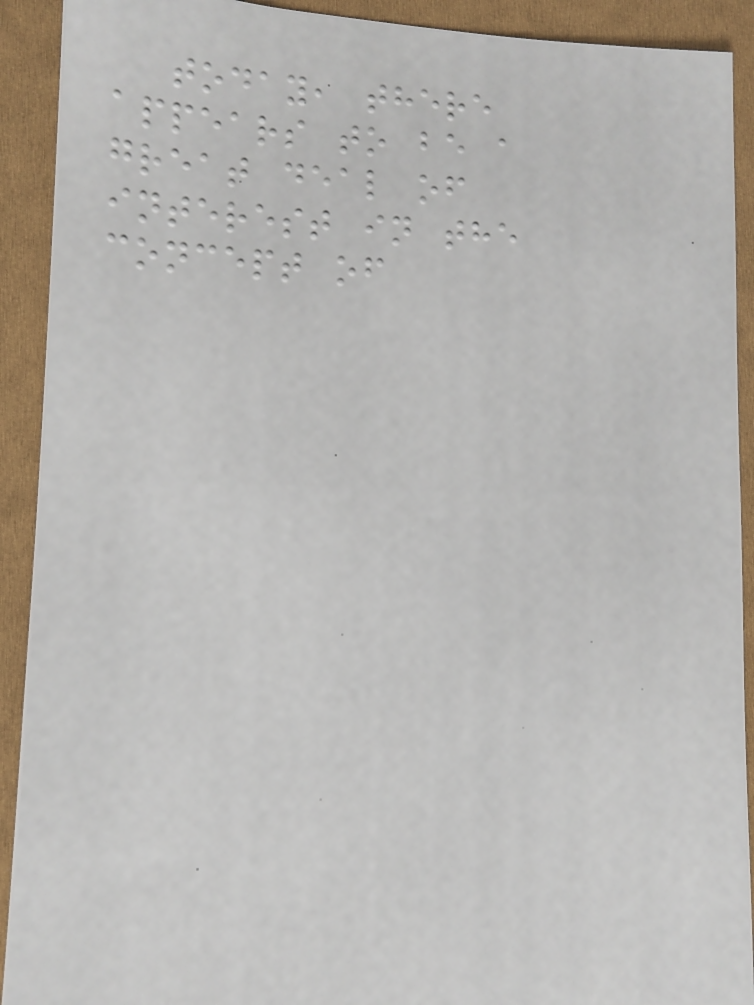today, there
appears to be a
great deal of
interest in the
concept of
